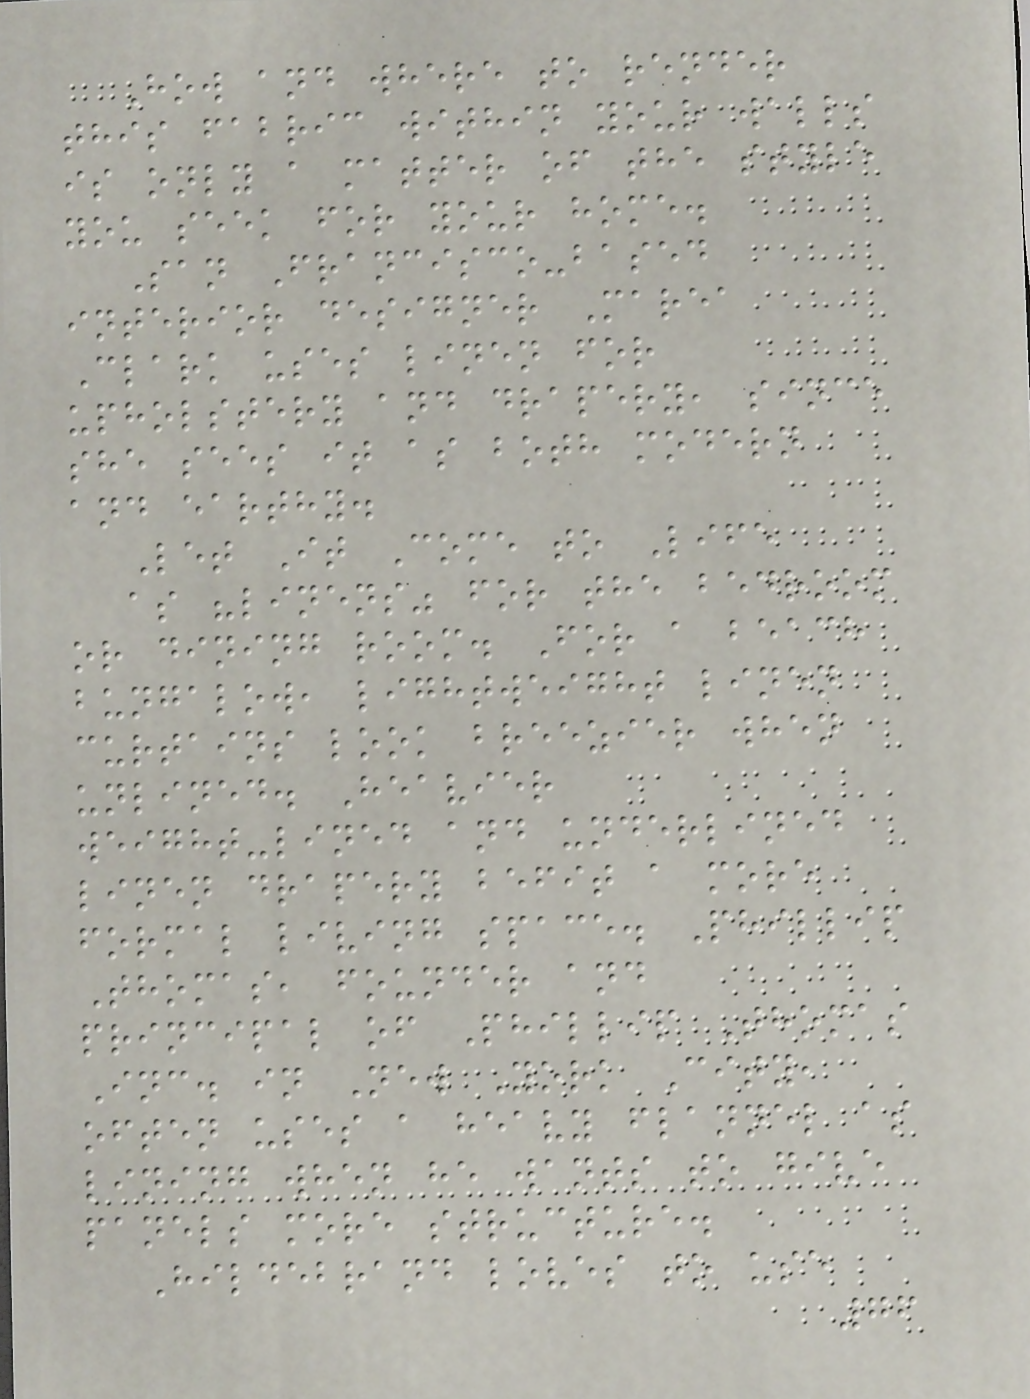How and where to render
this fabric within your walls
is only a matter of the style
you seek for your home.
San Francisco-based
interior designer Marea
Clark uses linen for
upholstery and drapery, since
she sees it as both modern
and earthy.
Let It Come to Life
as "linens" for the bedroom
or dining room. For a beach
bungalow, lightweight linen
curtains look breezier when
unlined. Heavier
weight-lined and underlined
linen drapery befit a more
formal living space. Phillip
Thomas, founder and
principal of Phillip Thomas
Inc. in New York City,
often uses a heavy flannel as
lining when he wants to give
panels more structure.
Hildebrand loves to use
76
